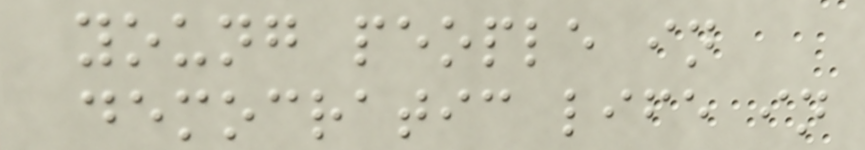young people in
democratic life in
